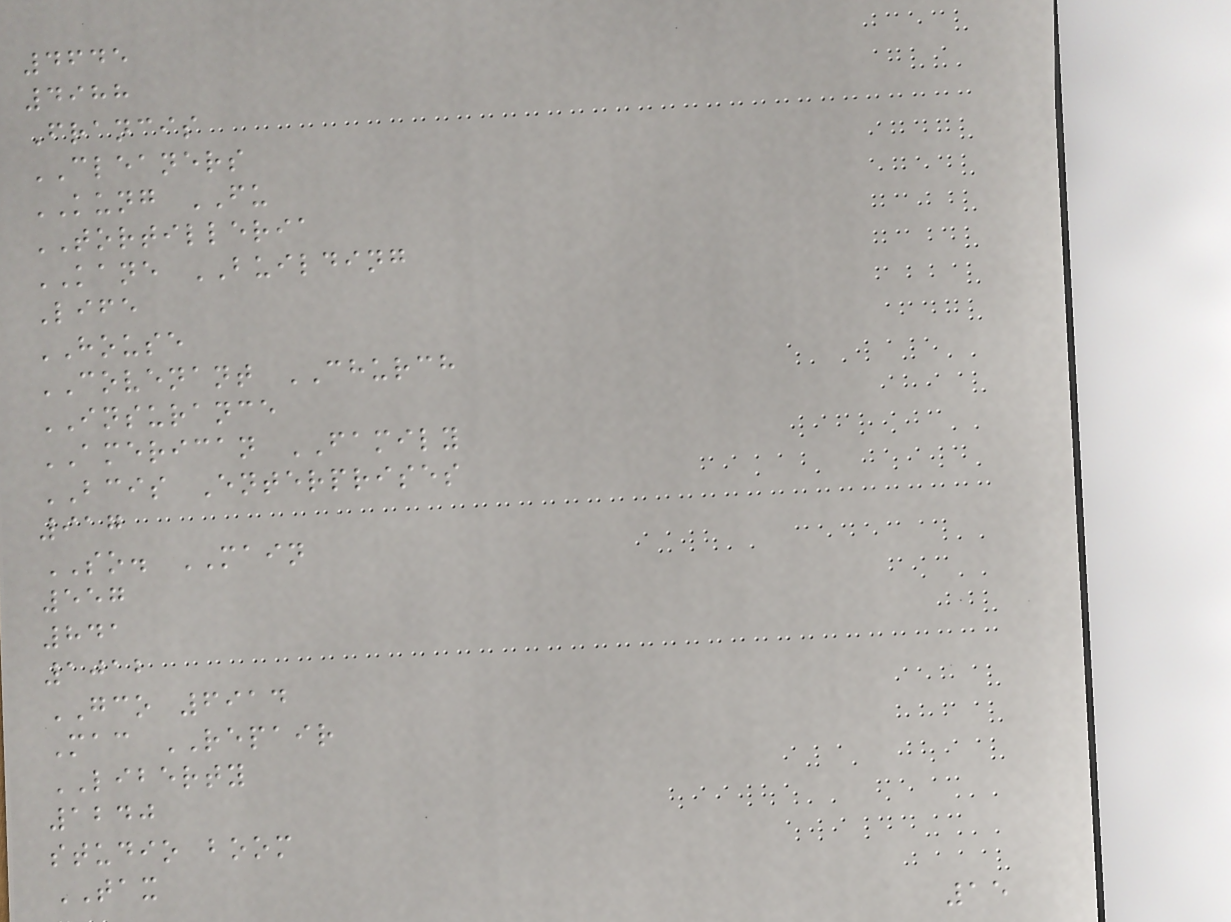4645
4988
Francis
CLEANERS
KUNG FU
TORTILLERIA
KANE BUILDING
Life
HOUSE
COVENANT CHURCH
INSURANCE
AMERICAN FAMILY
BCIS Enterprises
917
SO. MAIN
557
841
1012
GCO 6914
Mac REPAIR
LIBERTY
1240
studio boom
TAX
15
